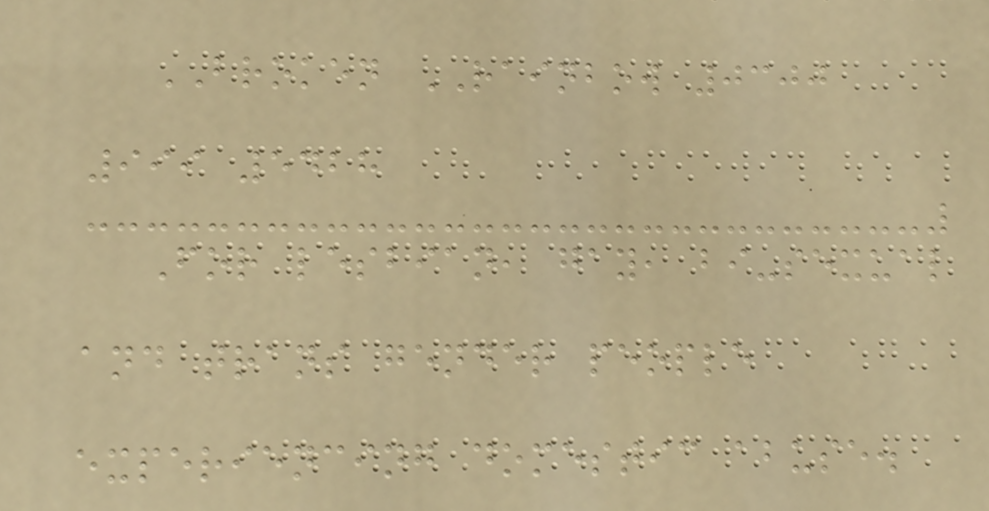BROKEN RAINBOW 0300
999 5428
For lesbian, gay, bi-sexual
and trans gender people
experiencing domestic abuse.
